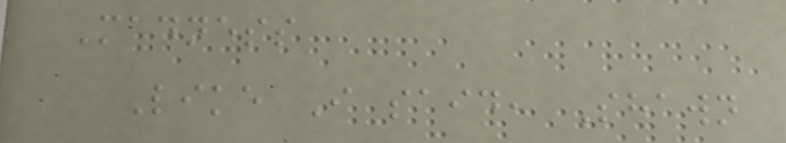Madness
Like I said, Shawn
